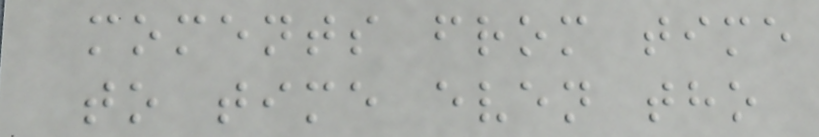moments from time
to time even tho
